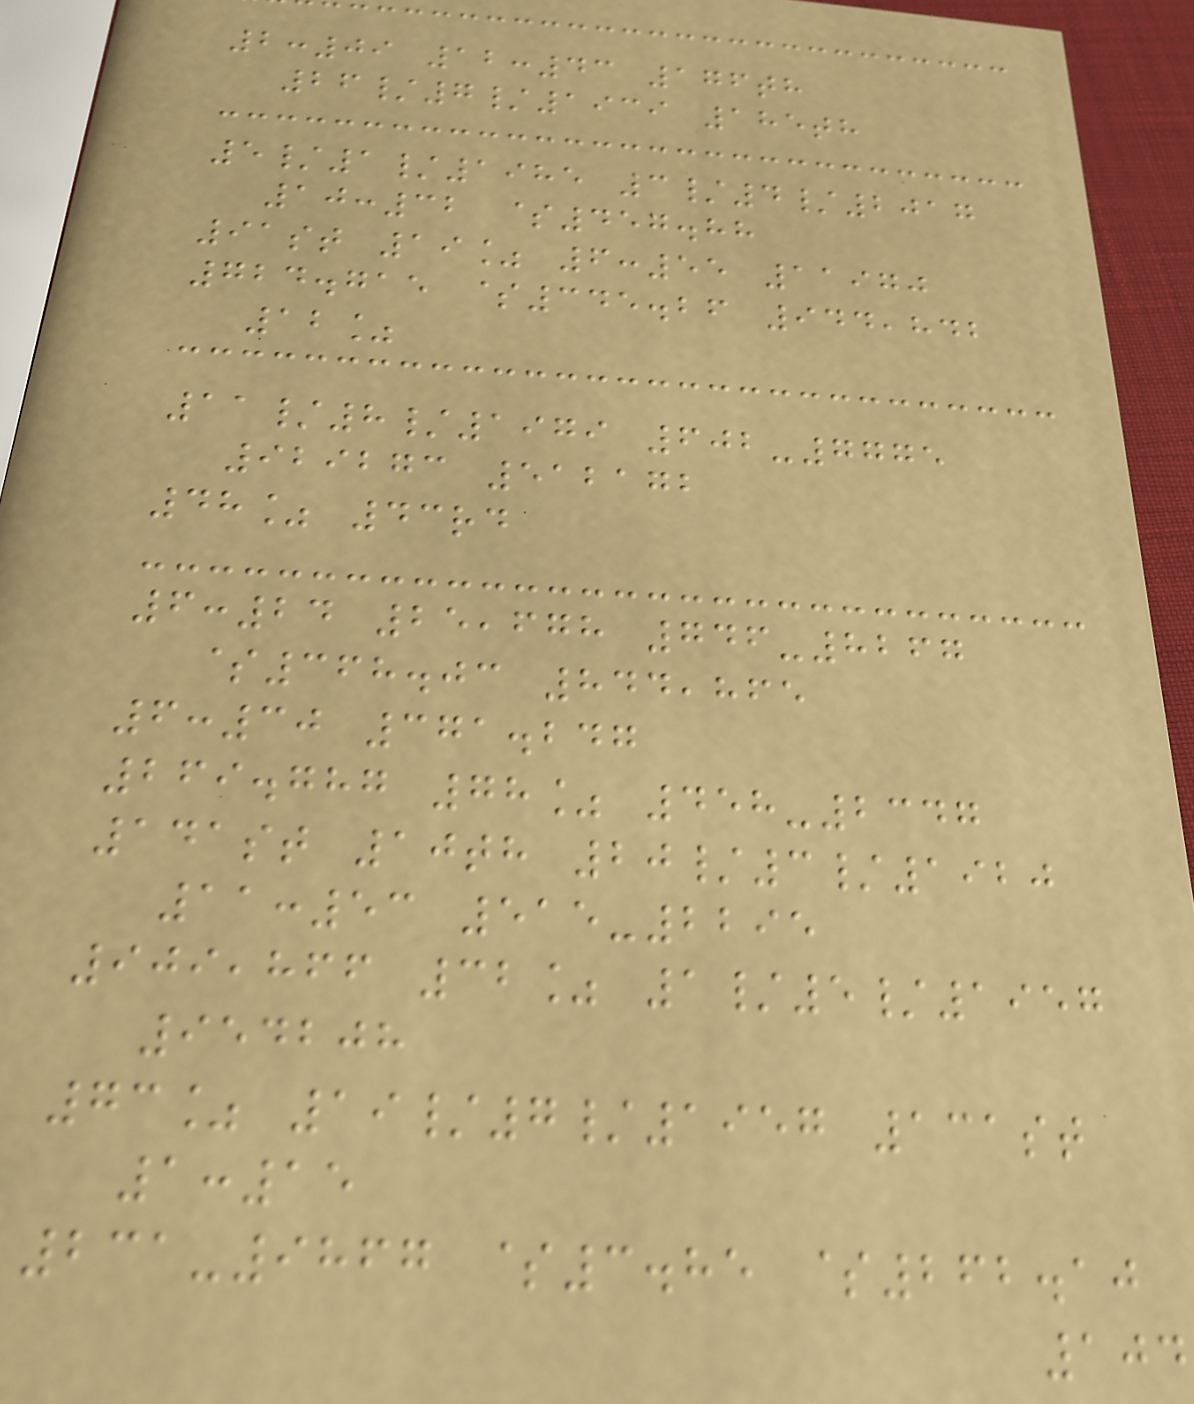2:09 12:43 176th
26/7/1939 185th
5/1/1985 3/4/2017
10:32 $457.88
91st 19% 6:55 11970
724.715 $345.26 944,842
12%
11/8/1979 602-7775
929273 512172
48% 43rd
6:24 25,678 746-8267
$368.03 844,865
6:30 371.247
269.787 78% 458-2347
141st 10th 20/3/1920
11:53 515-2295
909,866 32% 1/5/1957
954208
73% 19/7/1957 131st
1:15
231-9867 $3.85 $262.10
104
